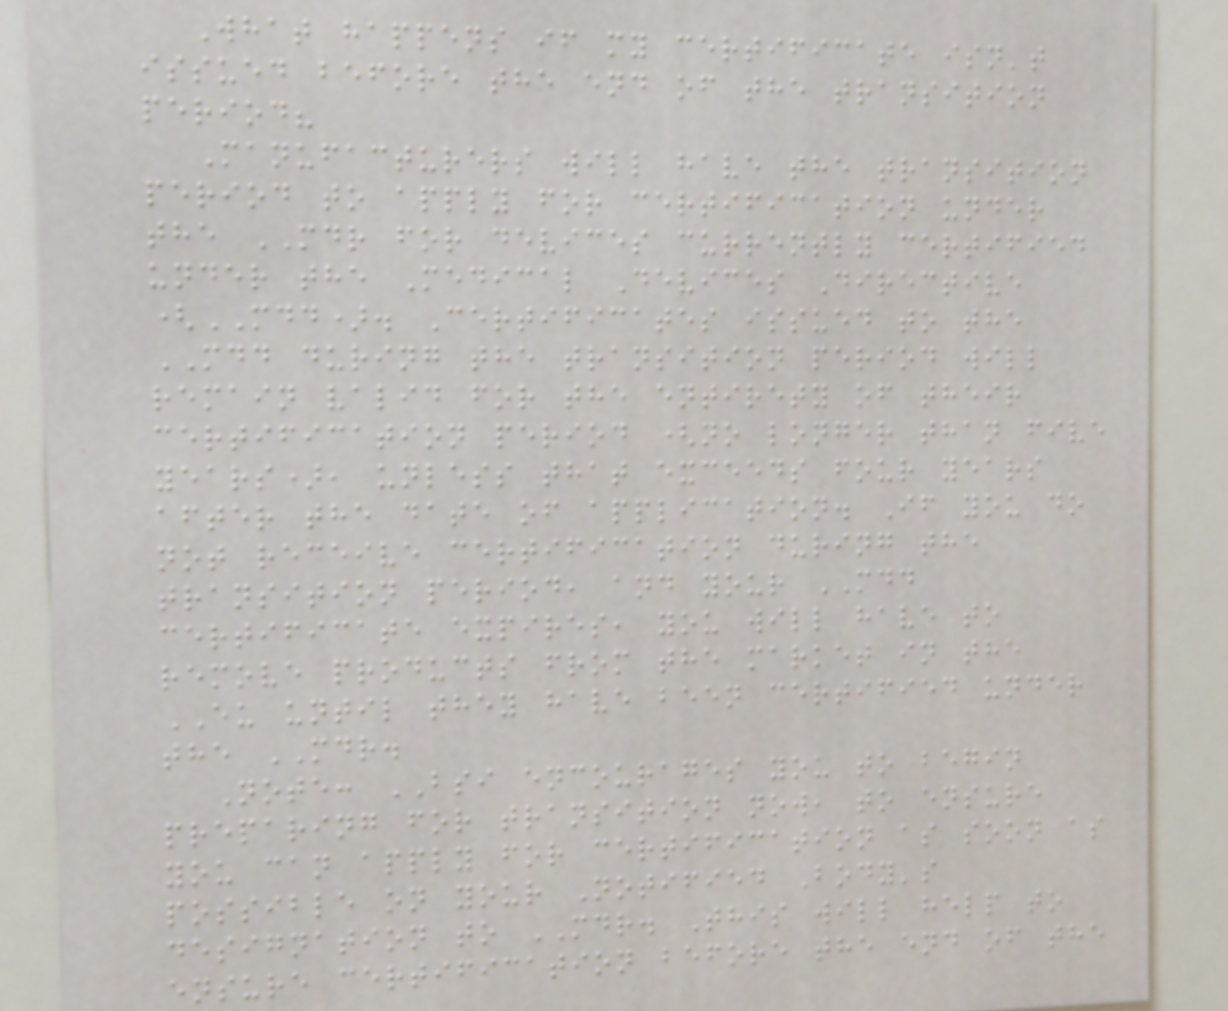What happens if my certificate isn't
issued before the end of the transition
period?
Manufacturers will have the transition
period to apply for certification under
the MDR for devices currently certified
under the Medical Devices Directive
(MDD). Certificates issued to the
MDD during the transition period will
remain valid for the entirety of their
certification period (no longer than five
years), unless that exceeds four years
after the date of application. If you do
not receive certification during the
transition period, and your MDD
certificate expires, you will have to
remove products from the market in the
EU until they have been certified under
the MDR.
Note: BSI encourages you to begin
preparing for transition now, to ensure
you can apply for certification as soon as
possible on your Notified Body's
designation to MDR. This will help to
ensure certification before the end of the
